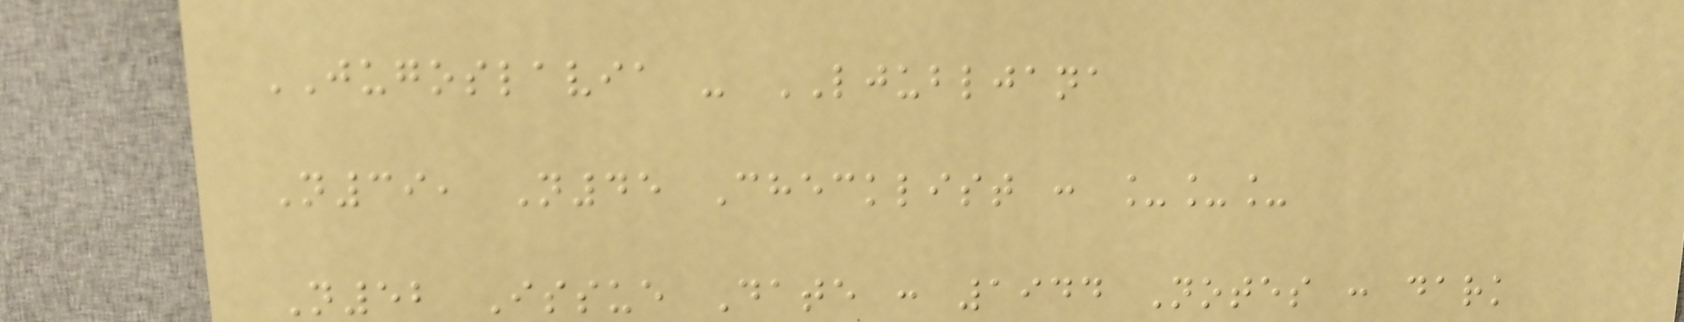JUGOSLAVIA - LJUBLJANA
N39, N45 Checklist : ___
N52 Issue Date : 1944 Notes : dark
